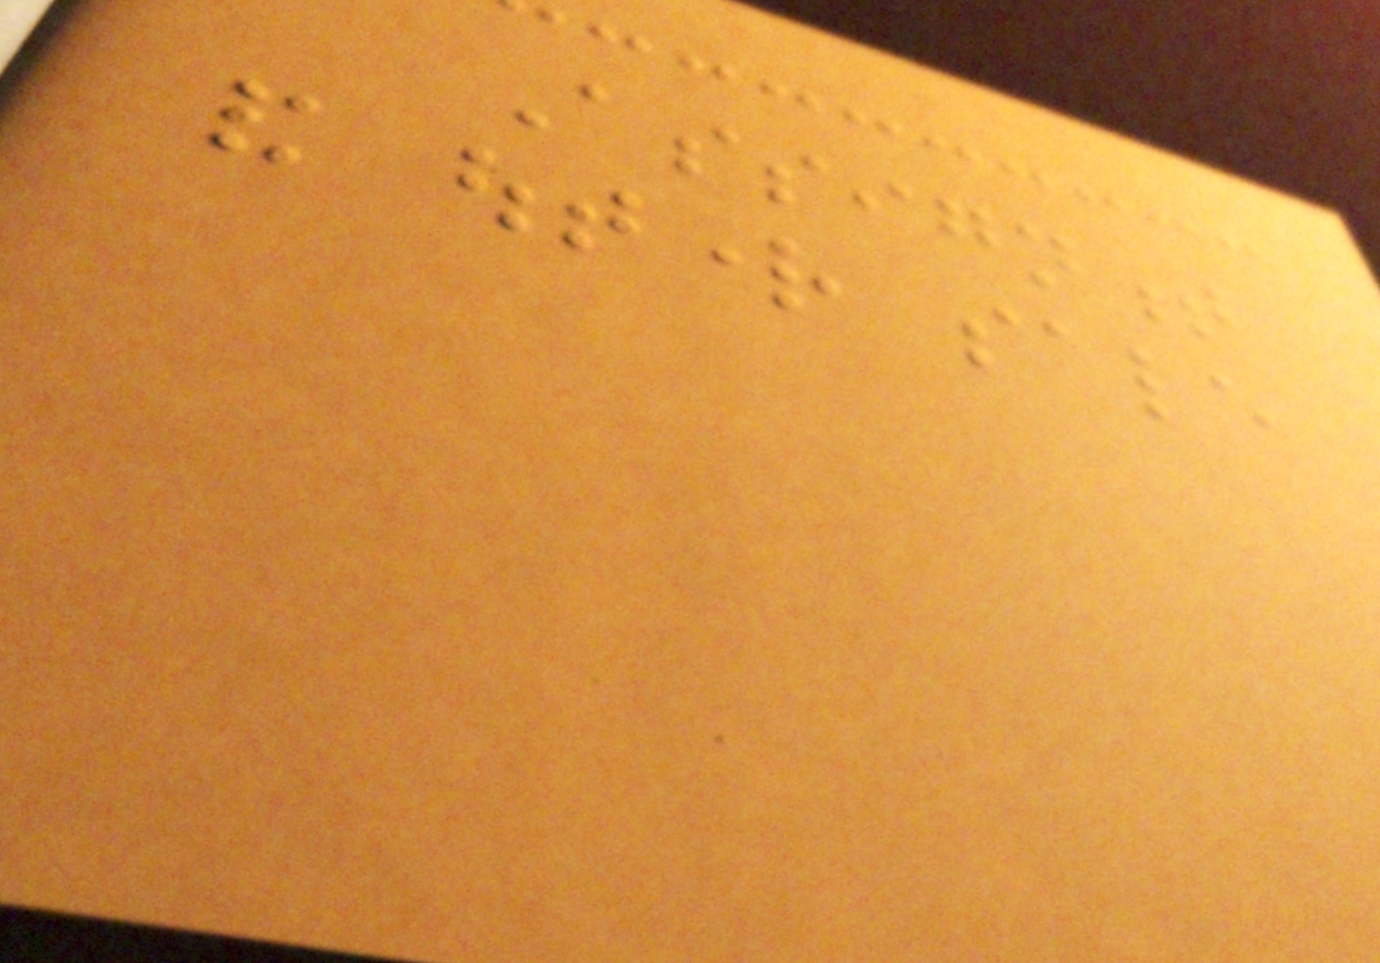Assignment
and outright sale
